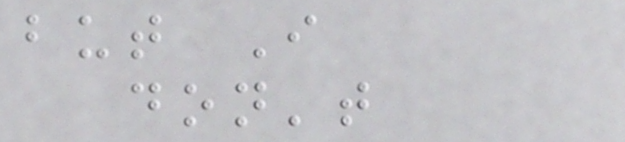but I
don't
